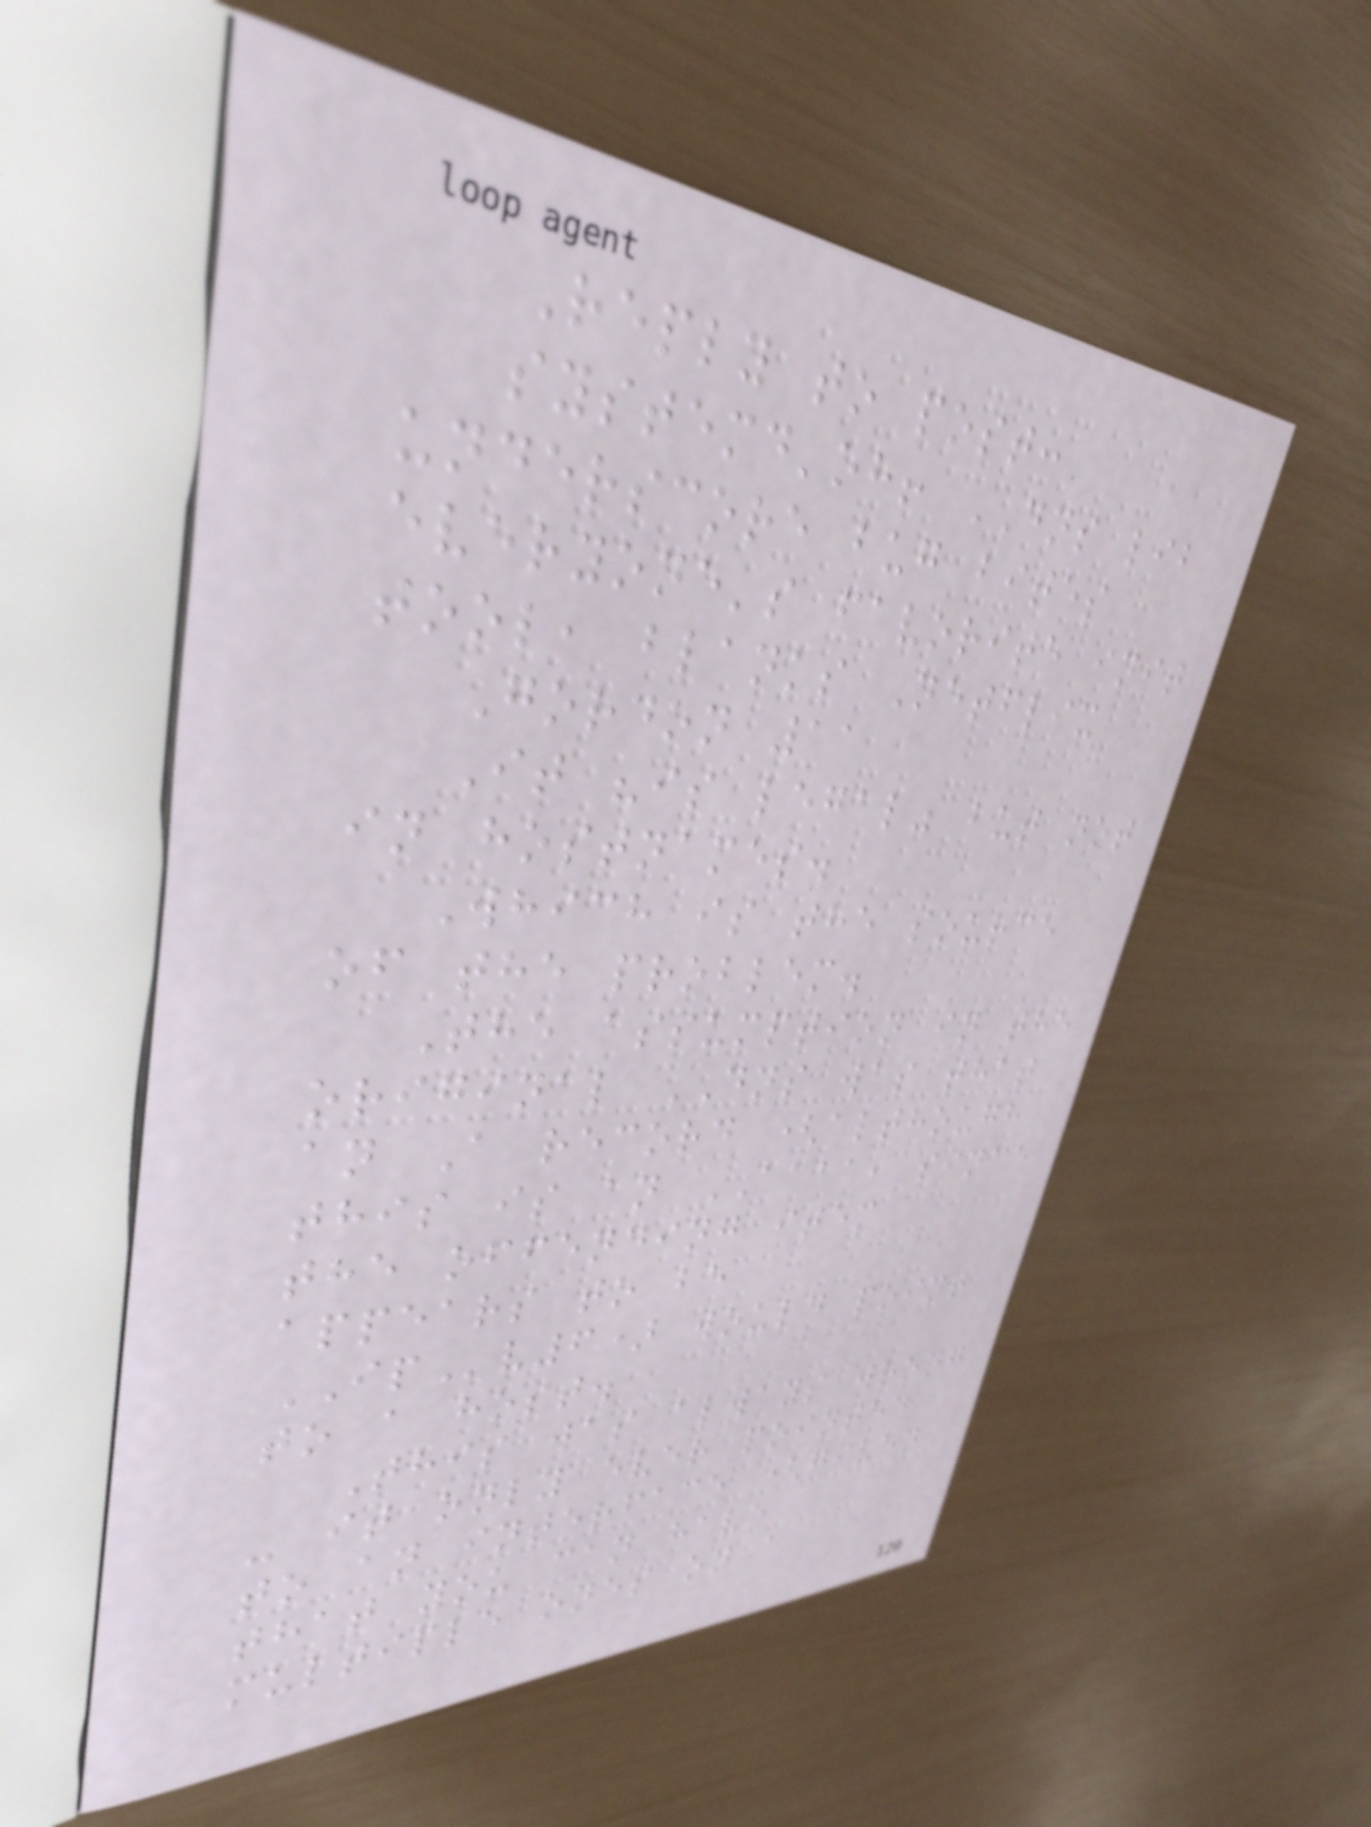Reply to post:
systemd'oh! DNS lib
underscore bug bites
everyone's favorite init
tool, blanks Netflix
Gordon 11
It "is legal" but not
in hostnames.
Which is the source
of the problem.
The assumption in the
original DNS was that
an A record (although
this is an AAAA, since
the offending item
appears to be
IPv6) would point
to a host.
This was always wrong
- it only ever pointed
to an interface (given
that you can have
multiple ones on a
